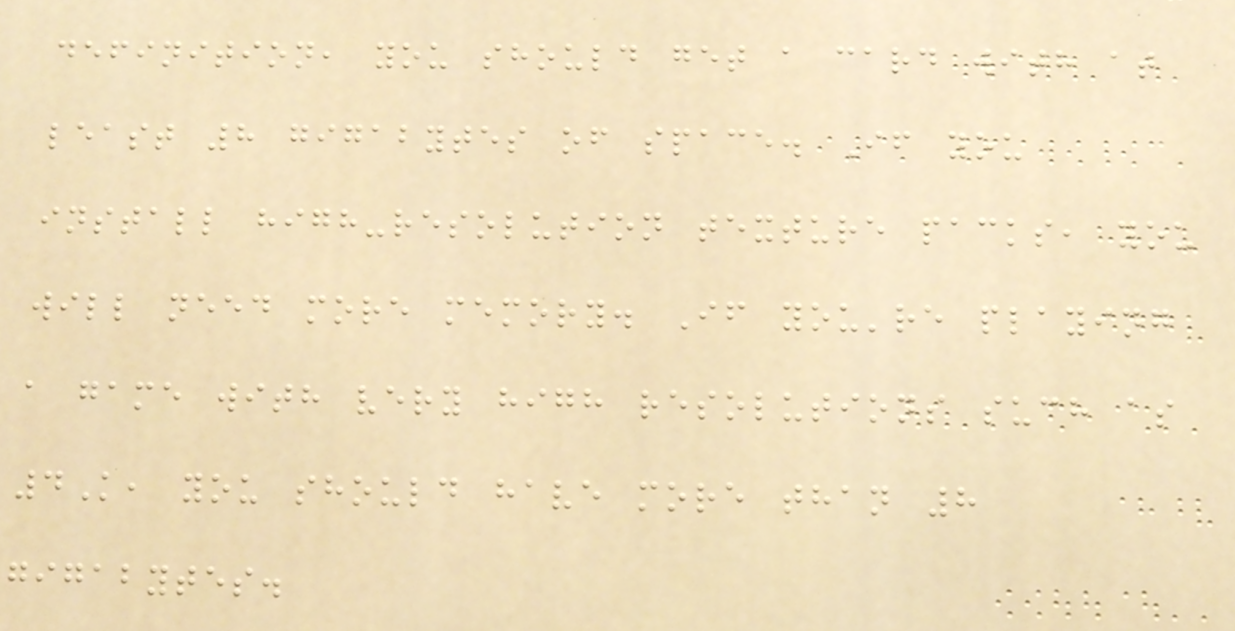definition, you should get a card with at
least 8 gigabytes of space. If you
install high-resolution texture packs, you
will need more memory. If you're playing
a game with very high resolutions such as
4K, you should have more than 8
gigabytes.
